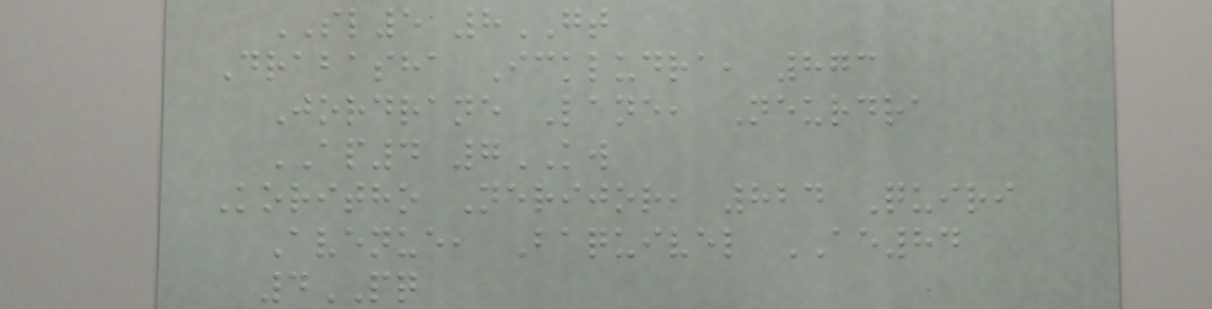SL5 8GT
Drabasha Ickludra, 873
Jordrane Lane, Neurdra
AP4 7KW
Koritho Nerijor, 824 Quiri
Avenue, Baquivel AE84
4PQ
